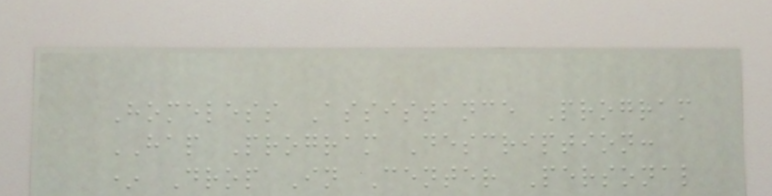Homeless Assistance Program
HAP Program Description:
* Drop In Center Personal
